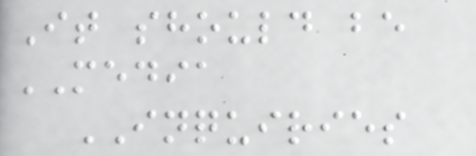It should be
MEDIA
INQUIRIES
